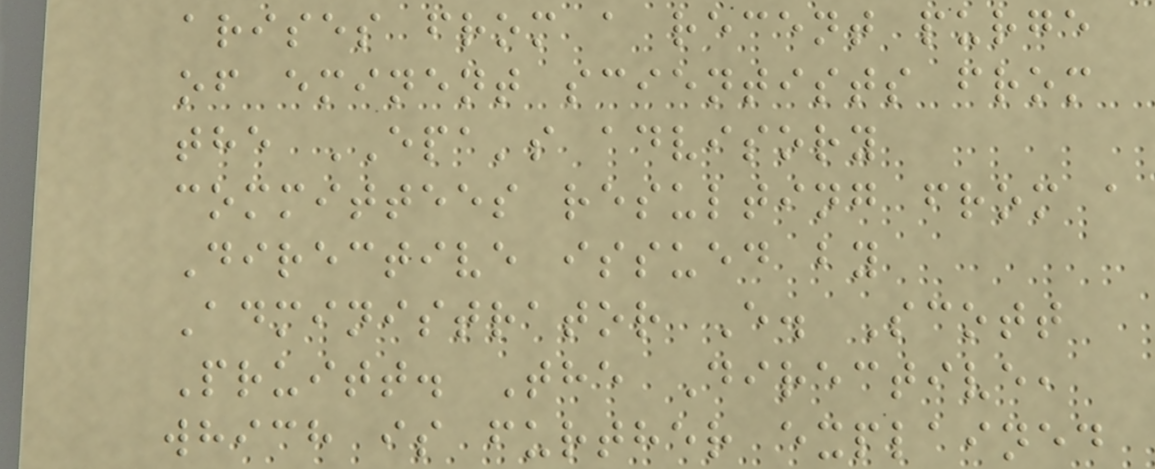arises from a recent purge
of eminent scientists from
the EPA's advisory
committees resulting from a
Directive issued by
Administrator E. Scott
Pruitt. The Directive,
which is further explained
